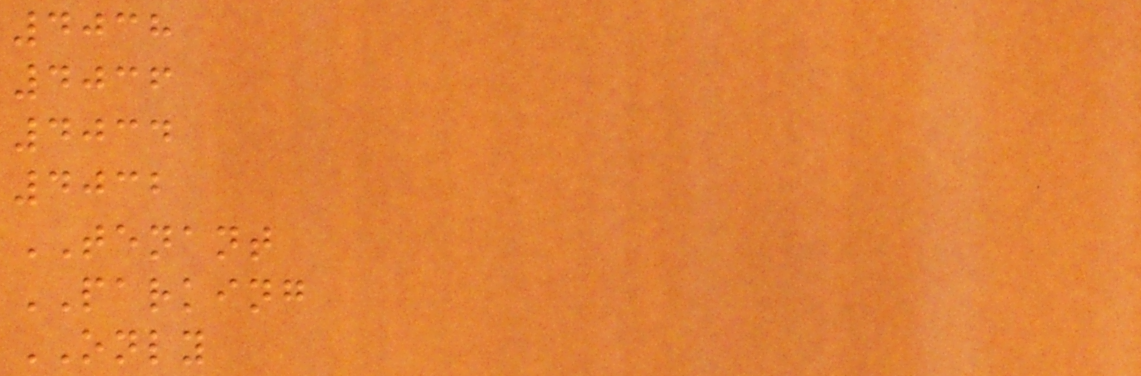4038
4036
4034
4032
TENANT
PARKING
ONLY
